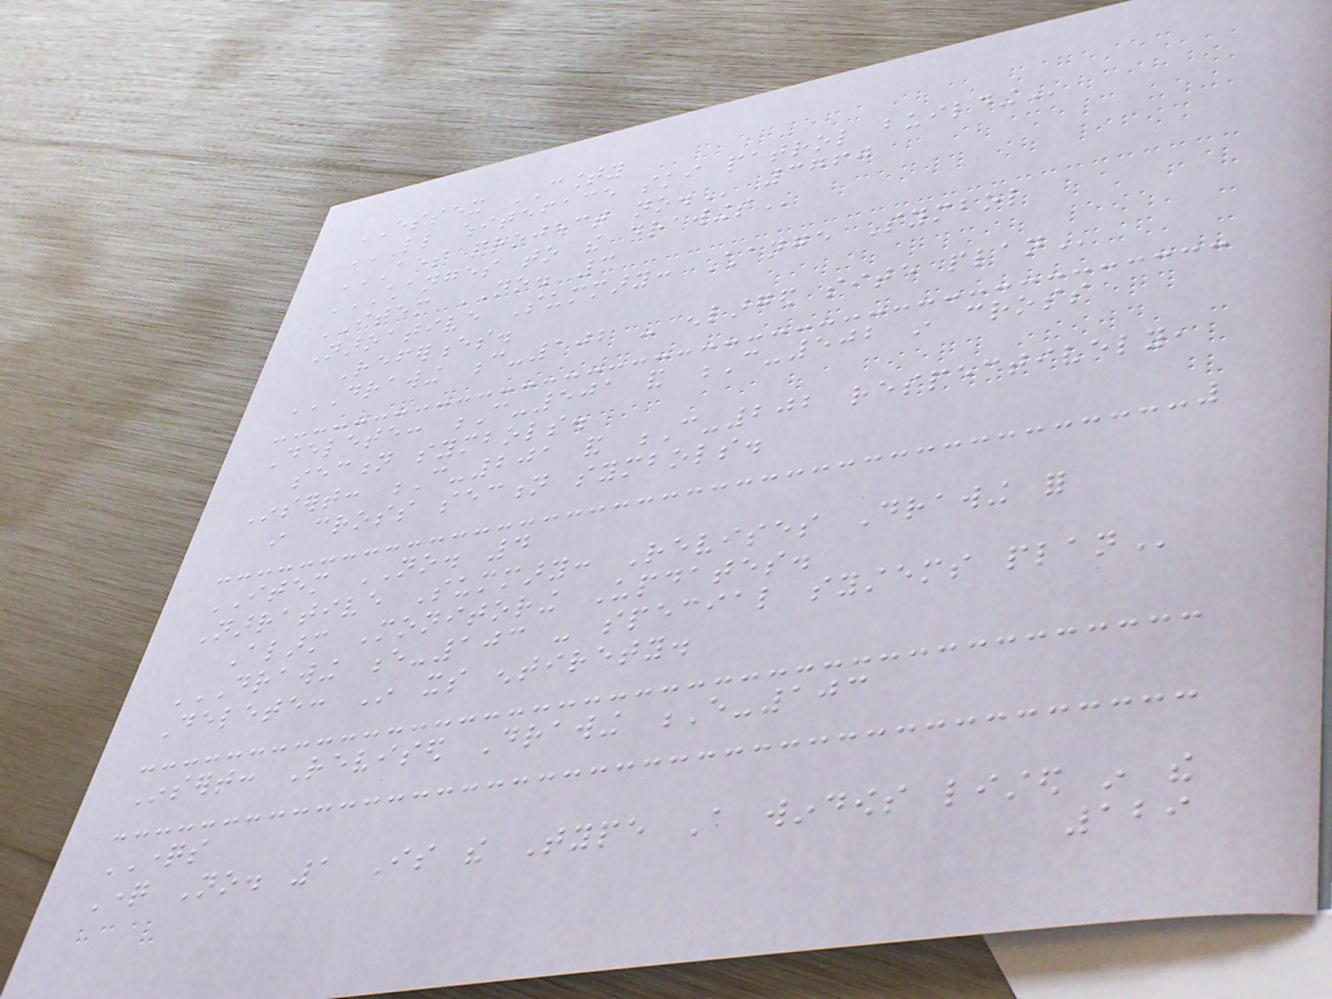ESSEX COUNTY
LITTLE WHITEFACE SKI PATROL BUILDING
AES PROJECT NO. 3760
CHANGES TO THE DRAWINGS
ITEM NO. 3
Narrative Summary: Change Symbol
References.
DRAWING C-102 - ENLARGED SITE PLAN
Delete: C-501 and C-502 in cross
section symbols.
Insert: C-201 and C-202 respectively,
in cross section symbols.
ITEM NO. 4
Narrative Summary: Revises Drawing for
Alarm Monitoring Updates.
DRAWING E-103 - SPECIAL SYSTEMS PLAN
Delete: In its entirety.
Insert: Revised Drawing E-103
QUESTIONS
Question No. 1 Is the Type A windows listed in the
129
